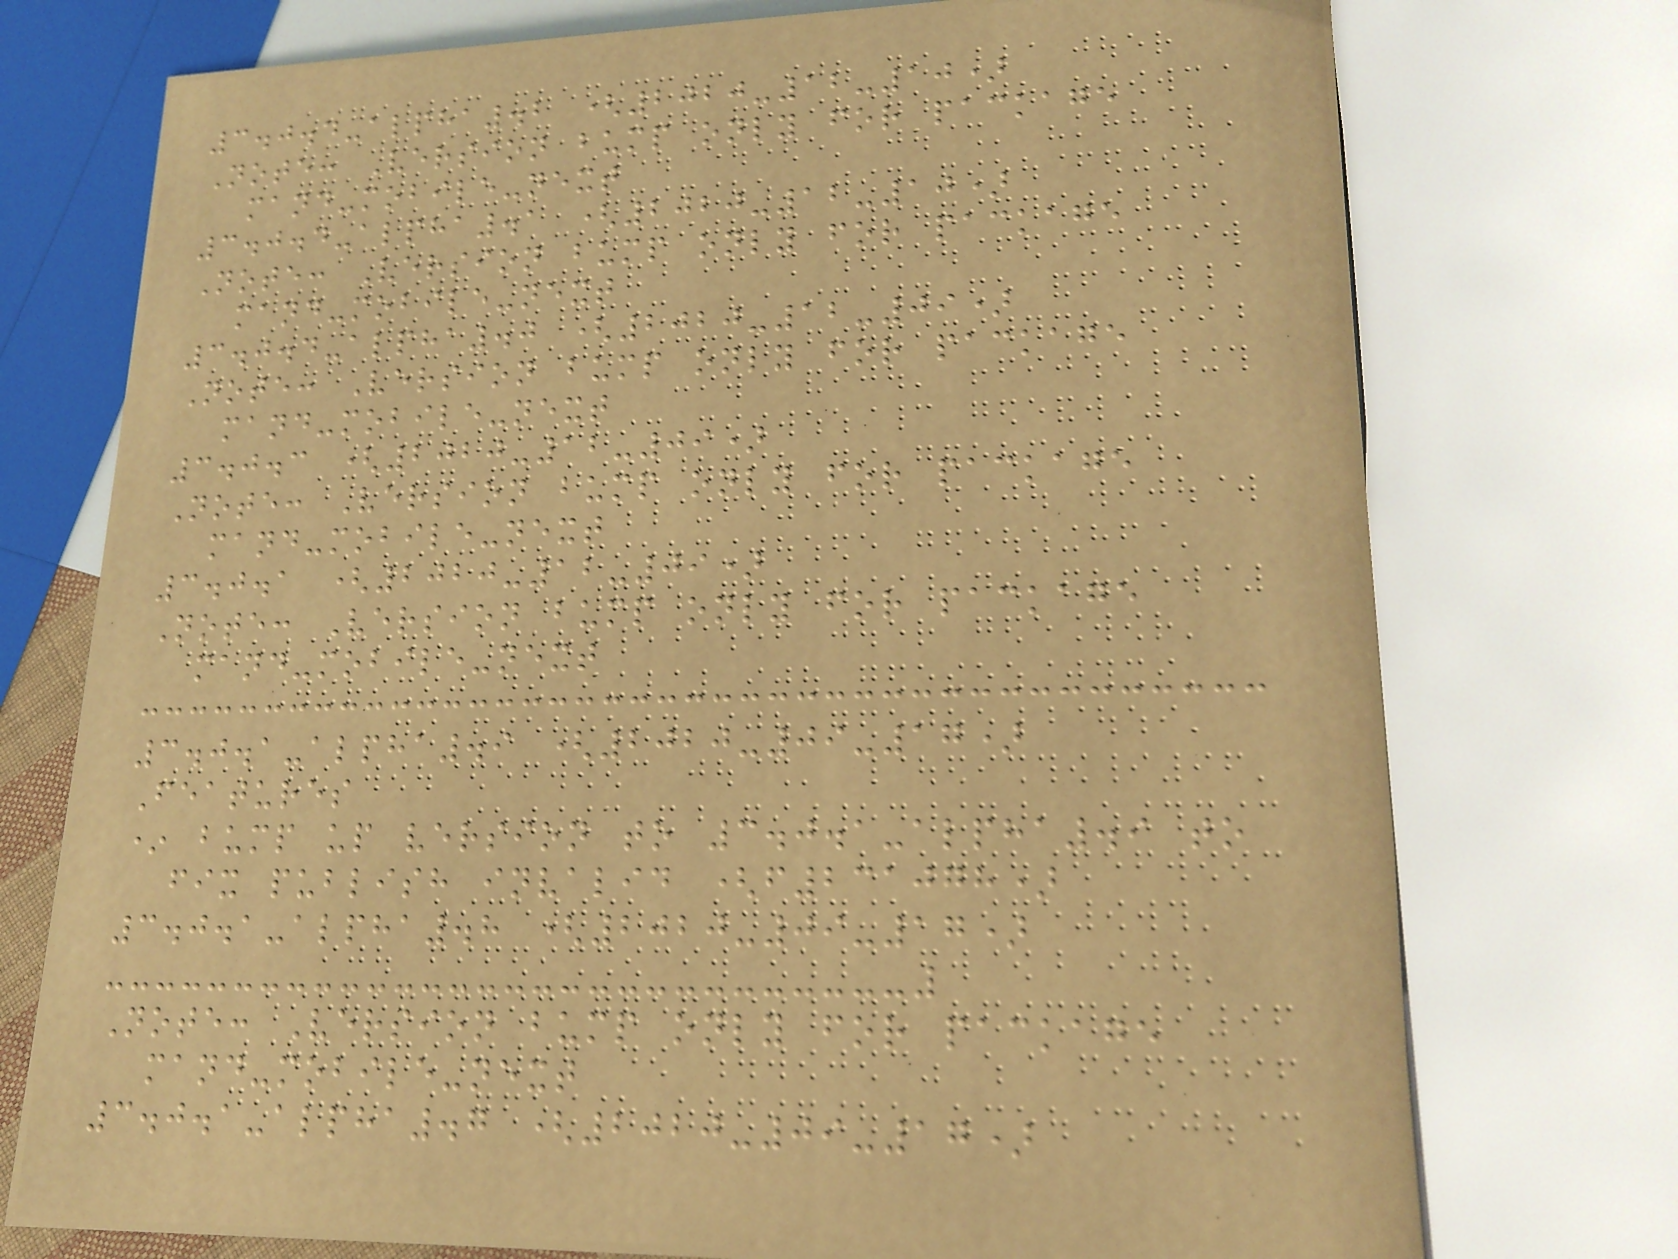3.0.4-alpha.2 (2020-12-10)
Note: Version bump only for package
mand-mobile-next
3.0.4-alpha.1 (2020-12-10)
Note: Version bump only for package
mand-mobile-next
3.0.4-alpha.0 (2020-12-09)
Note: Version bump only for package
mand-mobile-next
3.0.3 (2020-12-09)
Note: Version bump only for package
mand-mobile-next
3.0.1 (2020-12-09)
Note: Version bump only for package
mand-mobile-next
3.0.1-alpha.9 (2020-09-17)
Features
* bump up version to 3.0.1-alpha.9 to
fix publish invalid (f231078)
3.0.1-alpha.8 (2020-09-17)
Note: Version bump only for package
mand-mobile-next
3.0.1-alpha.7 (2020-09-17)
